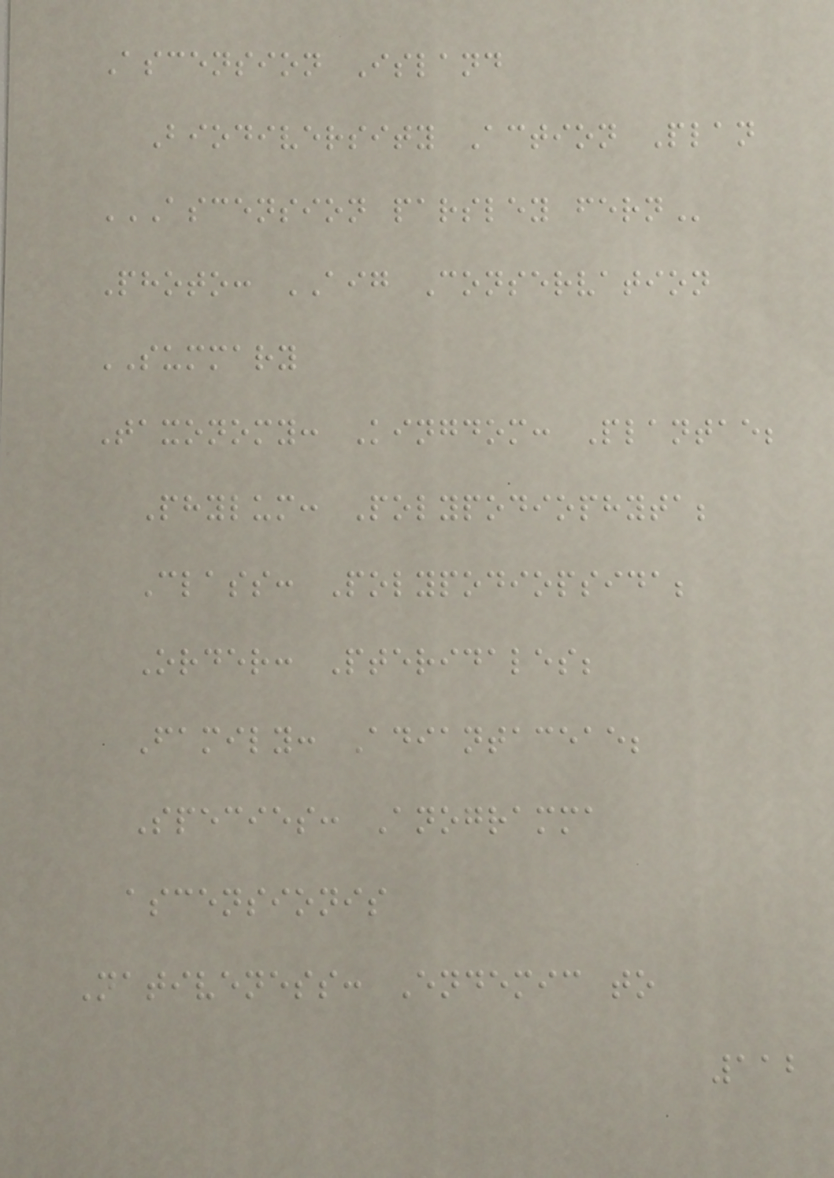Ascension Island
Biodiversity Action Plan
ASCENSION PARSLEY FERN
Photo: AIG Conservation
SUMMARY
Taxonomy: Kingdom: Plantae;
Phylum: Polypodiophyta;
Class: Polypodiopsida;
Order: Pteridales;
Family: Adiantaceae;
Species: Anogramma
ascensionis
Nativeness: Endemic to
112
